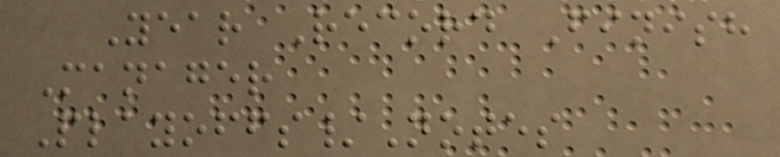Year Record Finish
Manager
Playoffs/Notes
